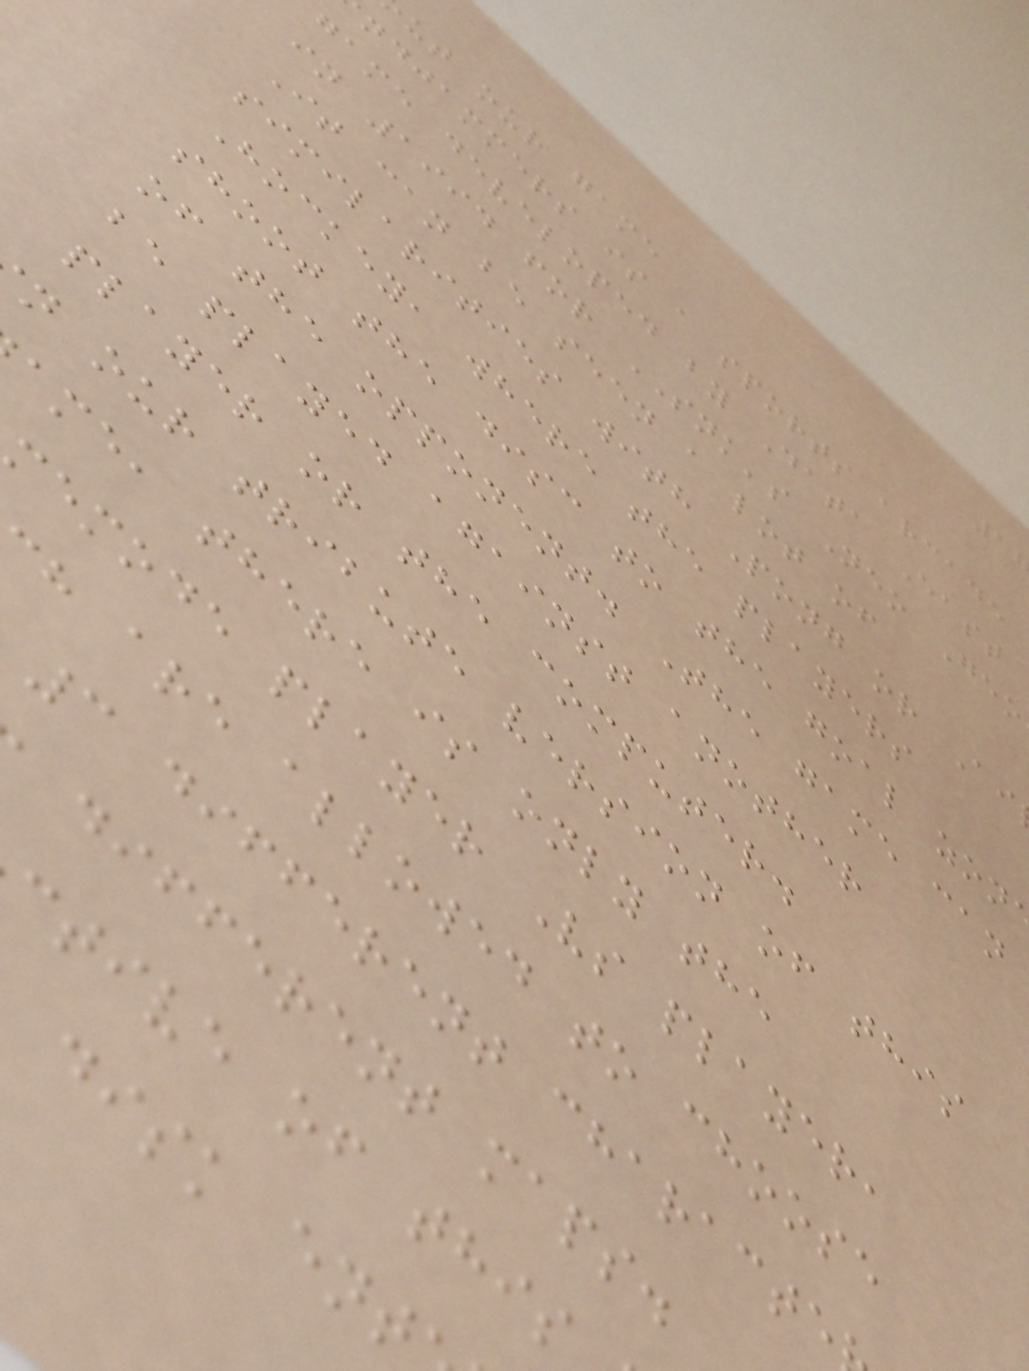ut our game
ndjammers is a sports arcade
game developed by Data East
in 1994 for SNK's Neo Geo
It can be seen a lot of
similarities with Pong or Ai
Hockey, where the players
shoot the disc to the goal zon
of the opponent. The game can
be played against another
player or the computer.
n our tribute version of this
ame, there is only the
memode player Vs player,
h are allowed to choose
3 different characte
different maps.
ctive of this
disk ent
